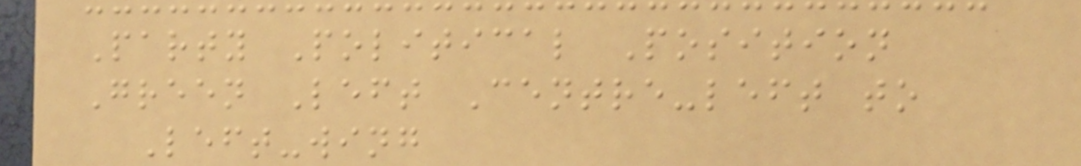Party Political Position
Green Left Centre-left to
Left-wing
